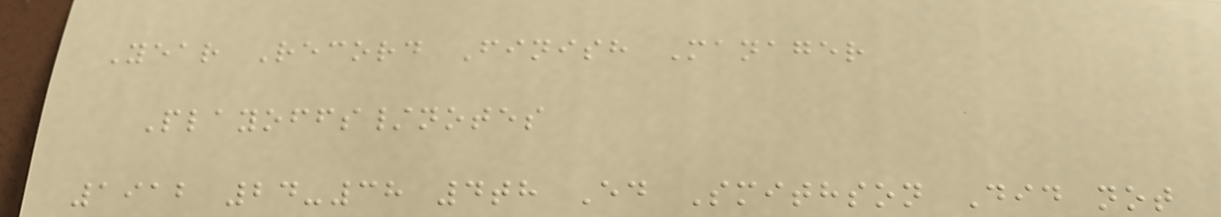Year Record Finish Manager
Playoffs/notes
1912 24-38 4th Ed Smithson Did not
